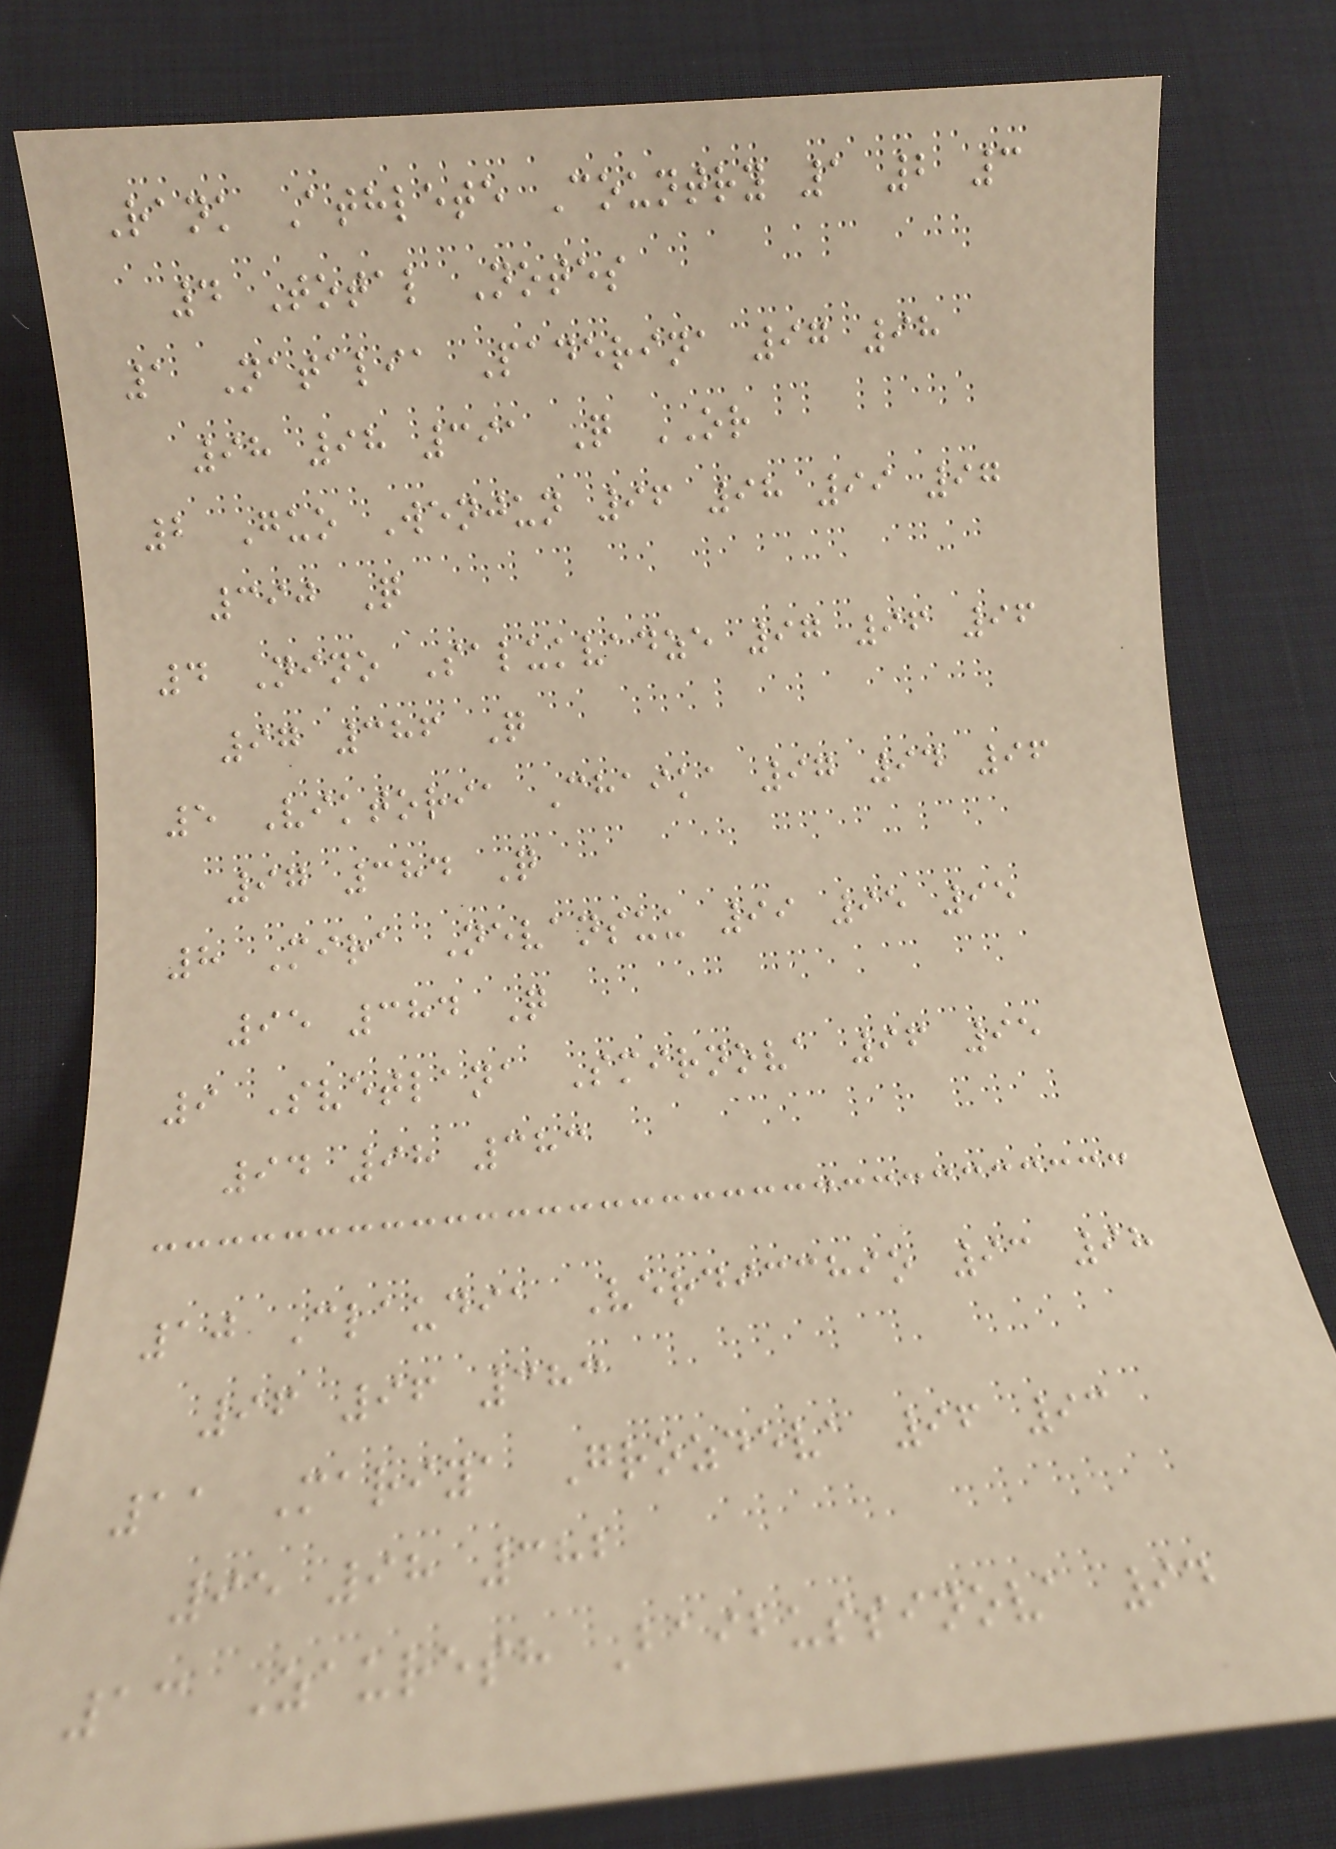Rank Athlete Country 1 2 3
4 Total Notes
1 Natalia Paderina 97 98
98 98 391 Q OR
2 Guo Wenjun 96 98 99 97
390 Q
4 Nino Salukvadze 97 96 96
97 386 Q
5 Viktoria Chaika 97 94 96
97 384 Q
8 Mira Nevansuu 99 95 95
95 384 Q
9 Svetlana Smirnova 96 95
94 98 383
10 Claudia Verdicchio 93 98
96 96 383
11 Mariya Grozdeva 96 93
95 98 382
13 Zauresh Baibussinova 94
